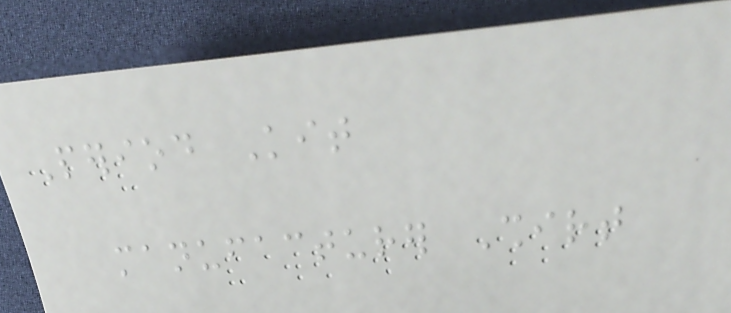Period Kit
manufacturer Shirt
